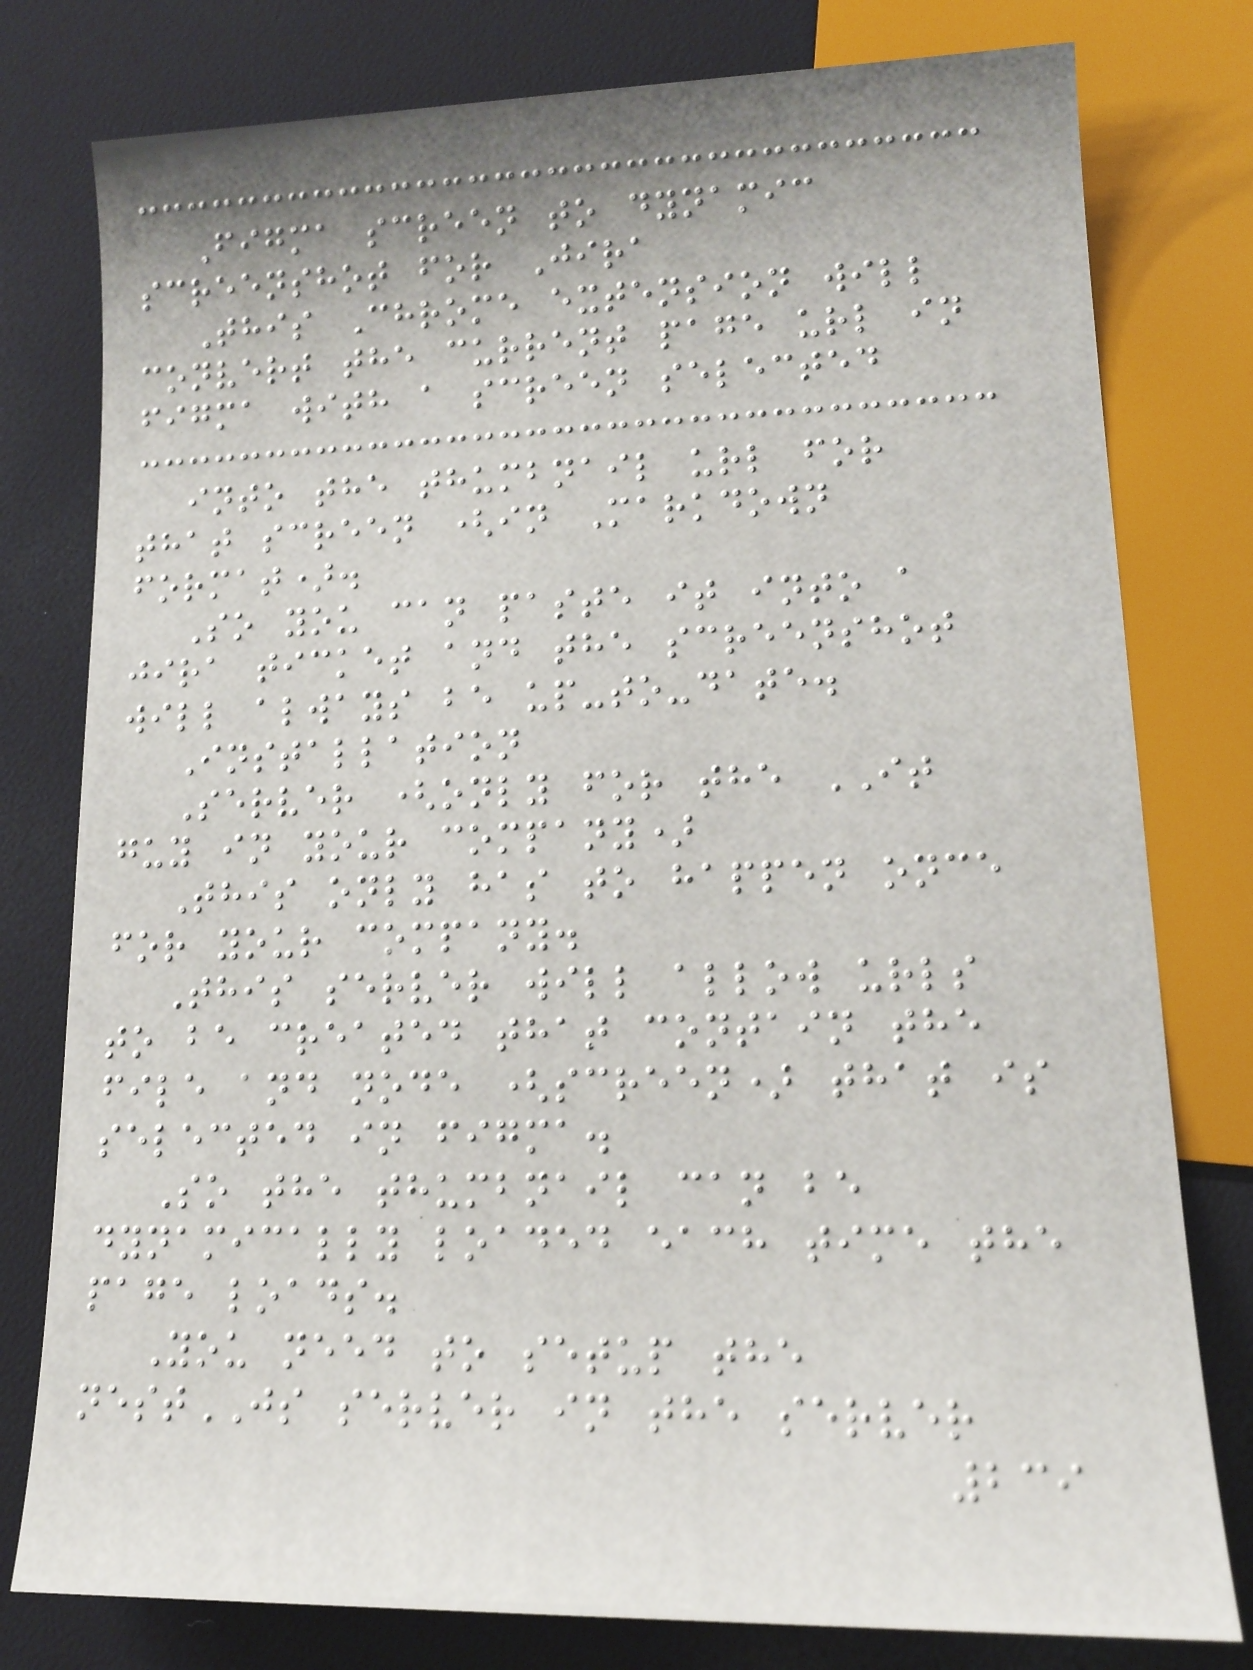Figma screen to dynamic
screenshot for Jira
This Chrome extension will
convert the current page url in
figma with a screen selected
into the thumbnail url for
that screen (in Markdown
format).
So you can paste it into a
jira ticket and the screenshot
will always be up-to-date.
Installation
Server (only for the IT
guy in your company)
This only has to happen once
for your company.
This server will allow urls
to be created that contain the
file and node (screen) that is
selected in figma.
So the thumbnail can be
dynamically loaded each time the
page loads.
You need to setup the
nestJS server in the server
239
